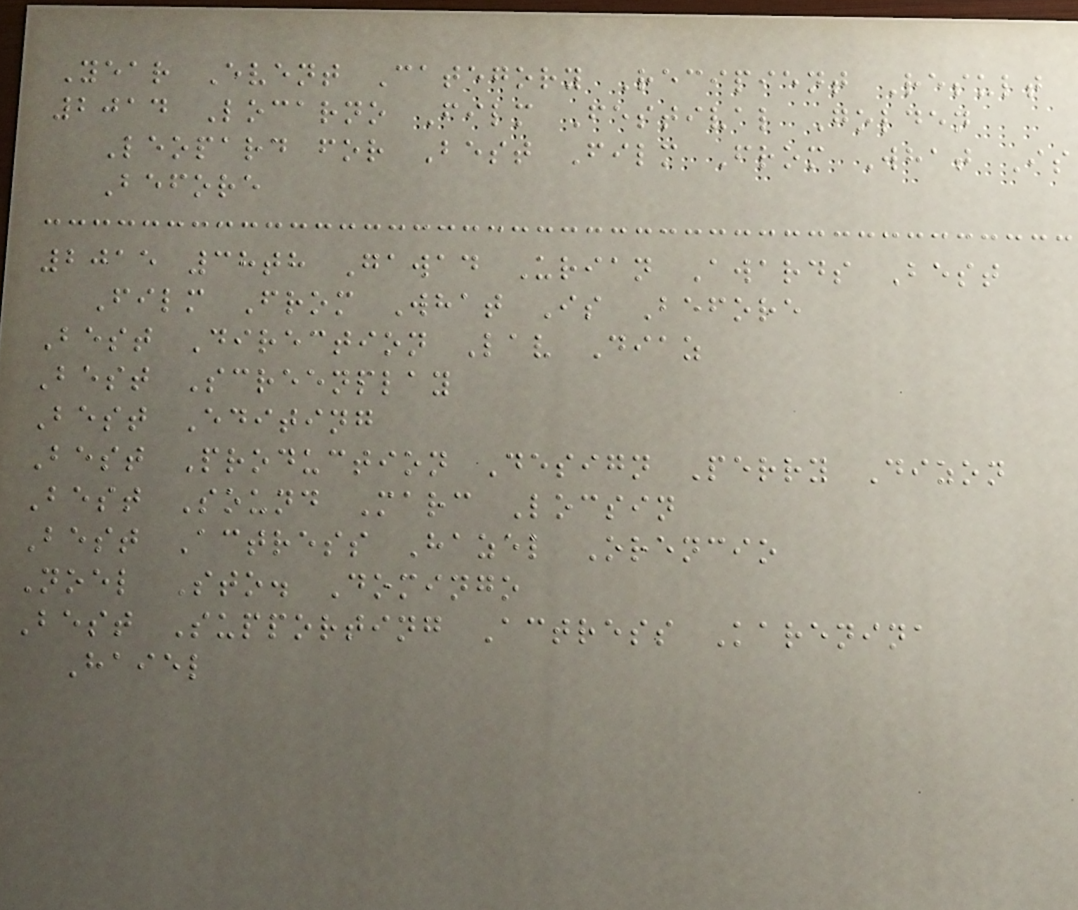Year Event Category Recipient Result
2014 Locarno Film Festival Golden
Leopard for Best Film From What Is
Before
2015 38th Gawad Urian Awards Best
Film From What Is Before
Best Direction Lav Diaz
Best Screenplay
Best Editing
Best Production Design Perry Dizon
Best Sound Marc Locsin
Best Actress Hazel Orencio
Noel Sto. Domingo
Best Supporting Actress Karenina
Haiel
